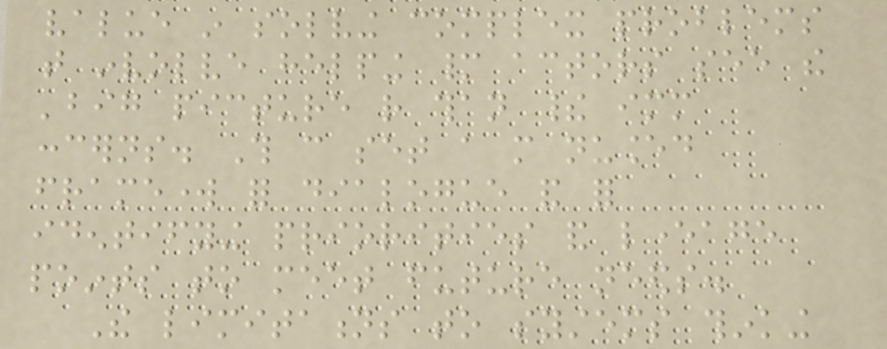value in solving complex problems
that involve helping many actors see the
'big picture rather than their immediate
concerns. This can set a more nuanced
framework for dialogue and for
identifying priorities and leverage
points to meet future needs.
The limitations to systems thinking
